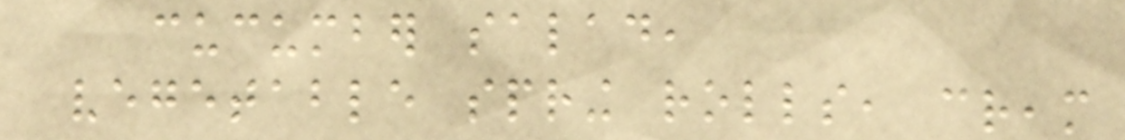cucumber salad,
vegetable spring rolls, cream
